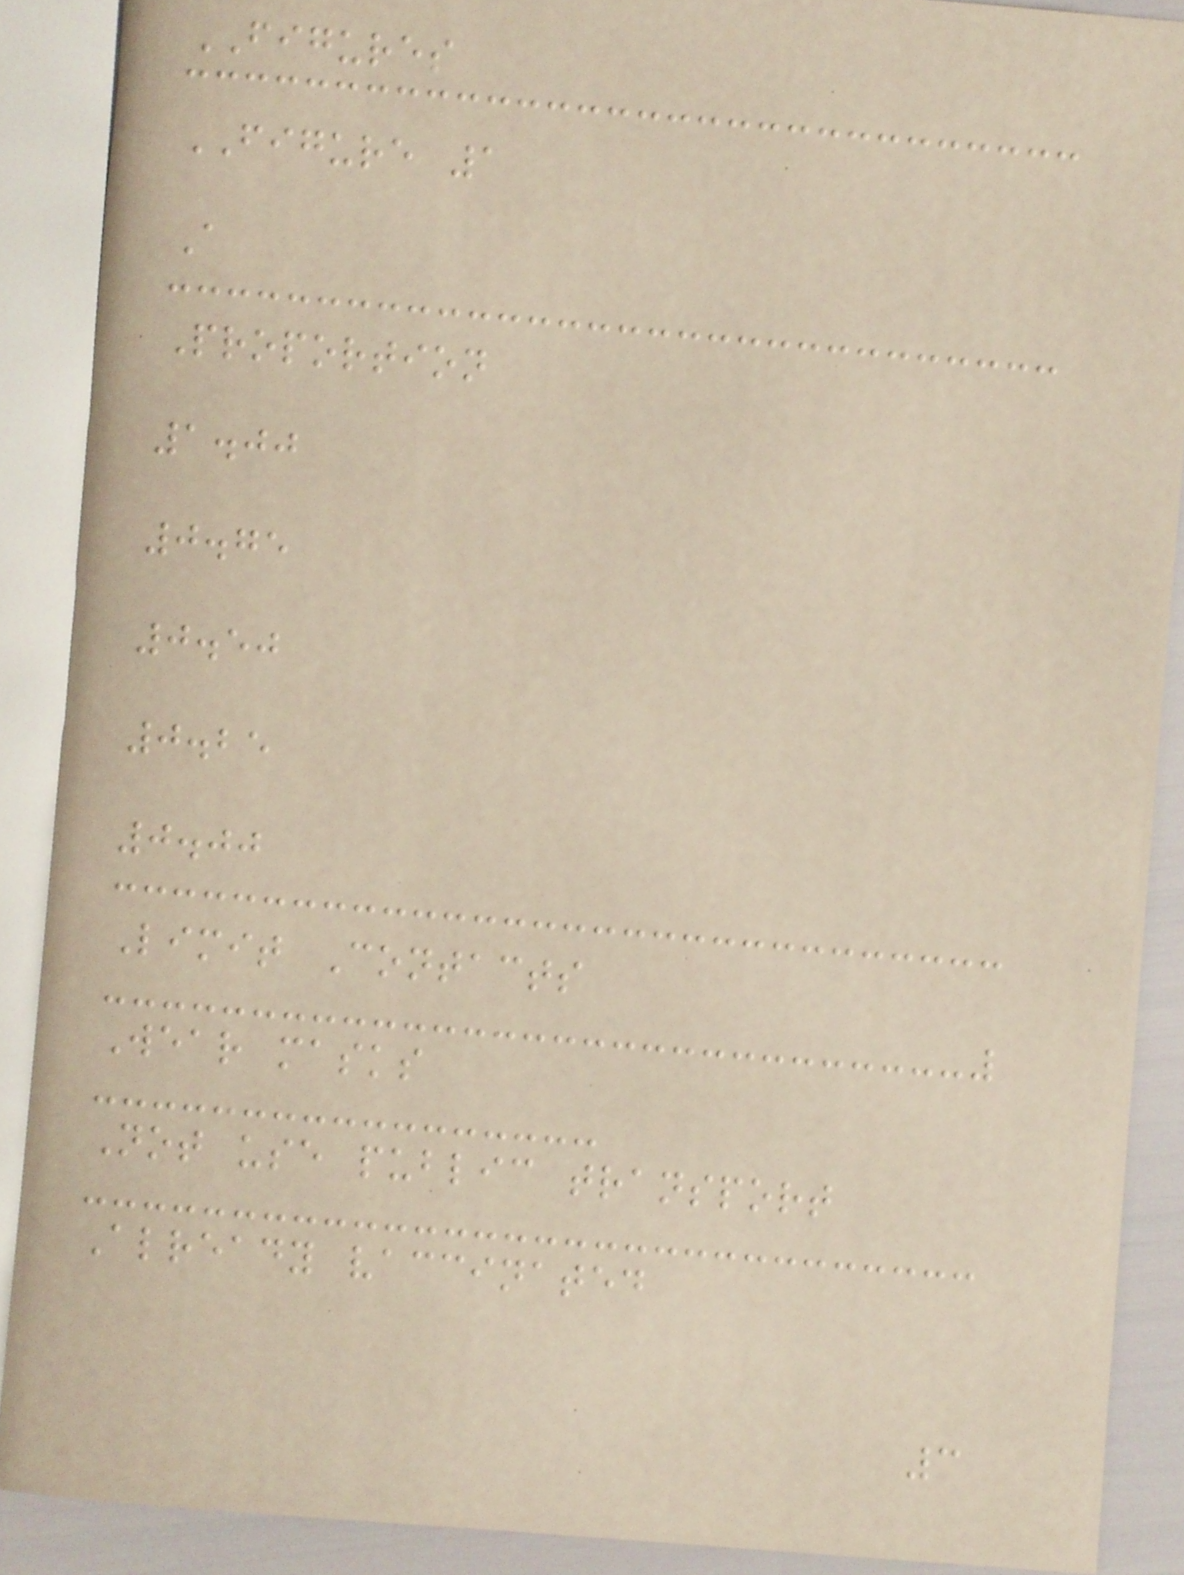FIGURES
FIGURE 1
A
Proportion
1.00
0.75
0.50
0.25
0.00
Limit Contacts
Wear masks
Not use public transport
Already vaccinated
3
